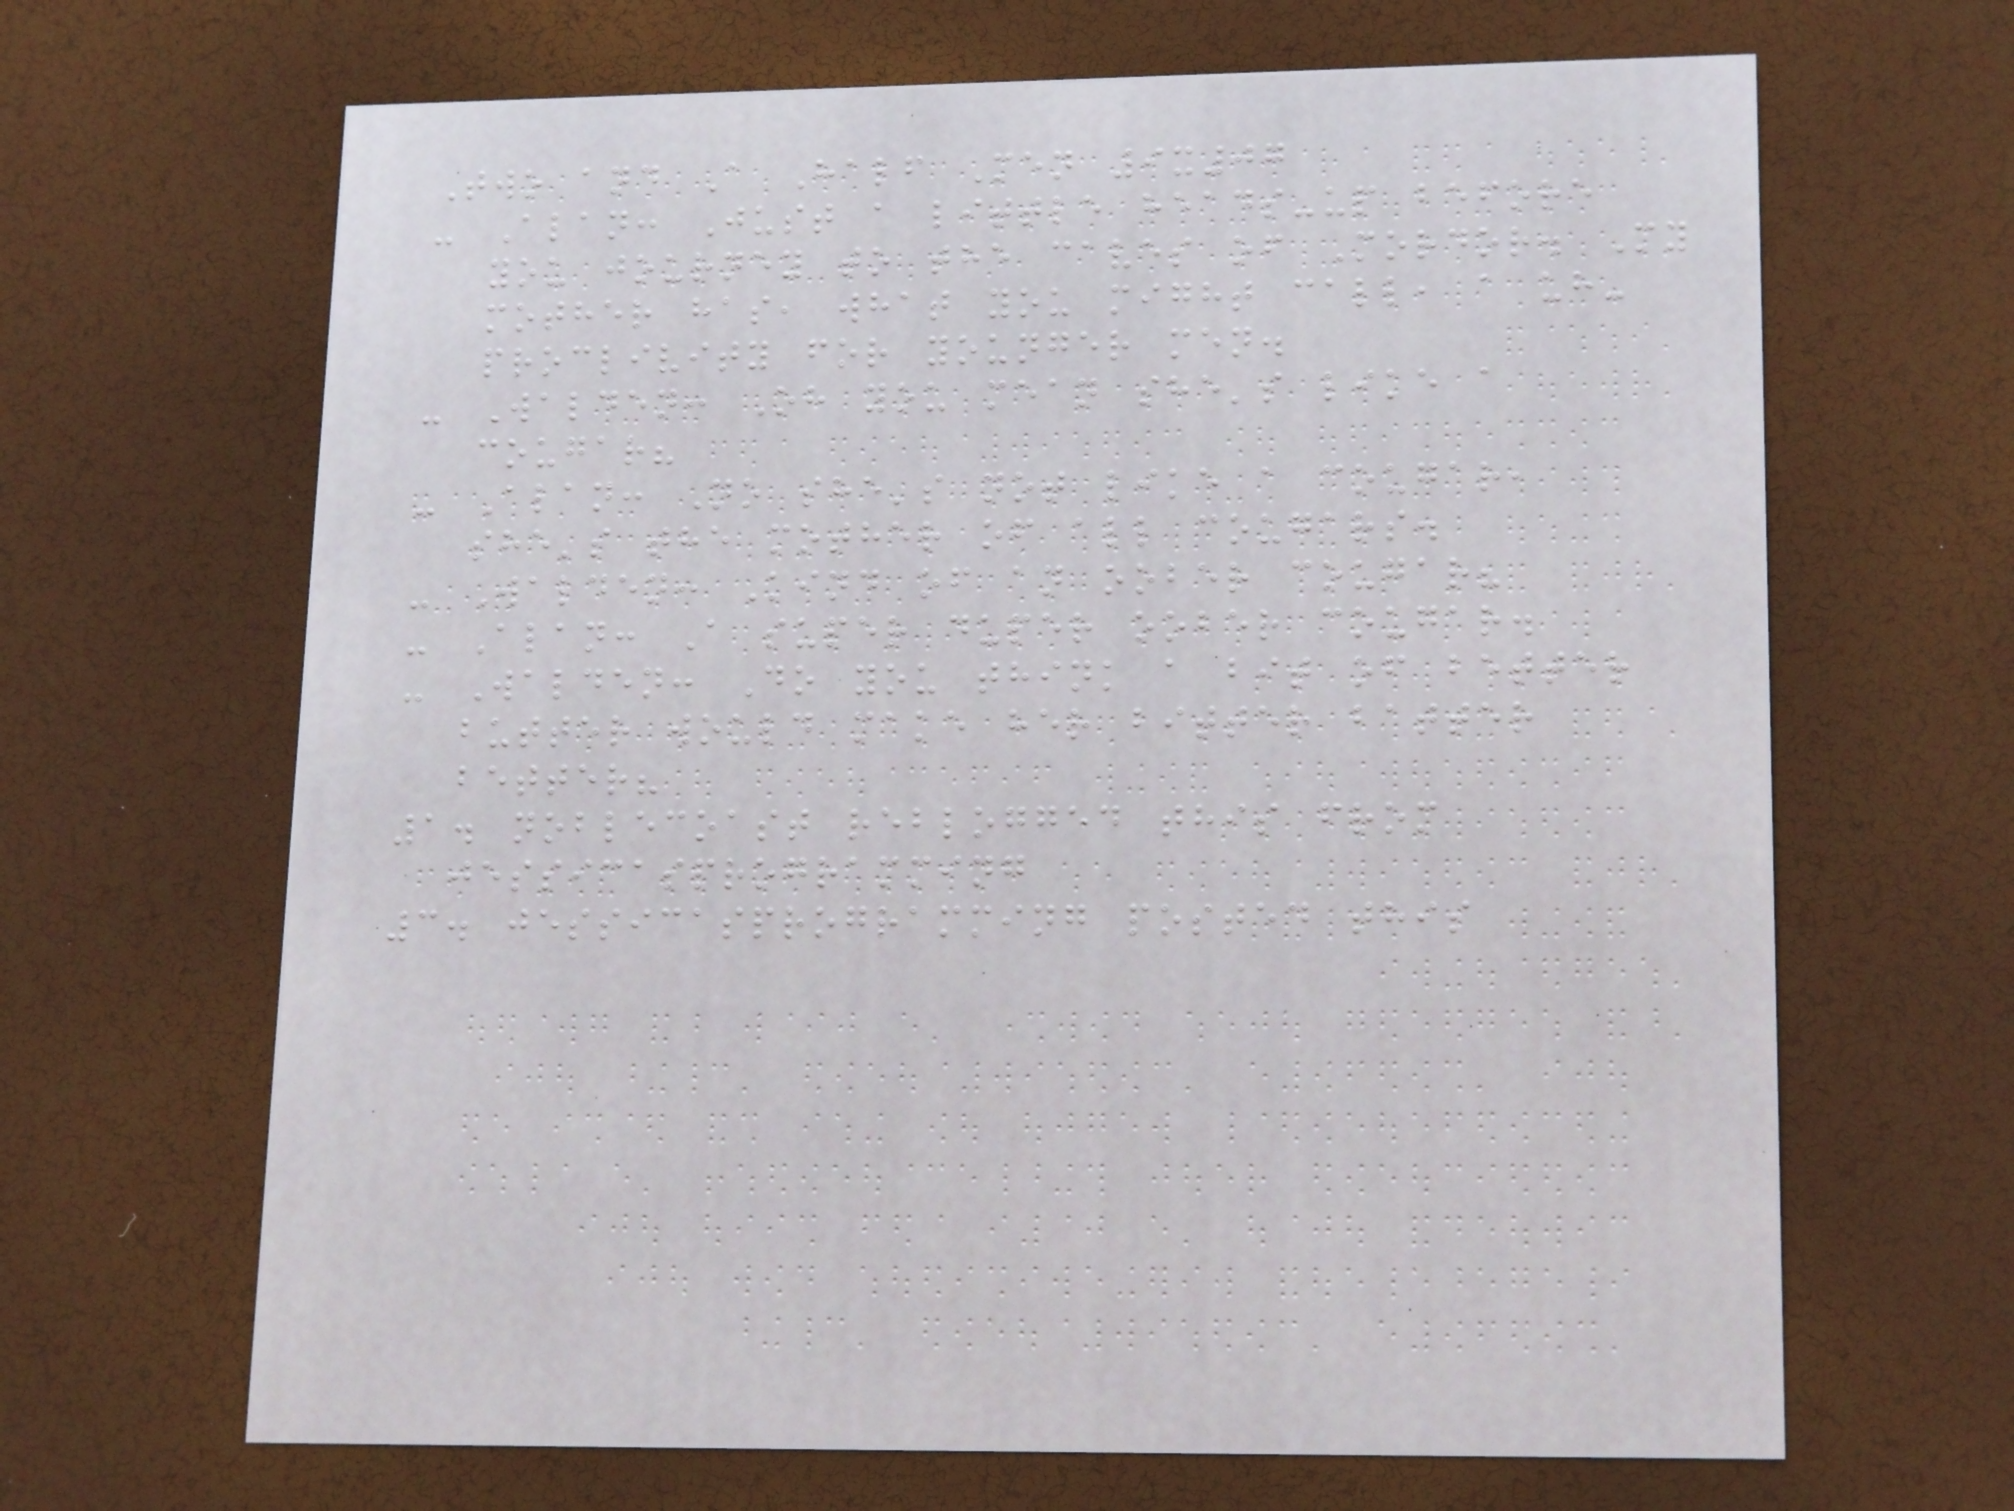Two and A Half Men 9x07
- Alan: Just a little heads-up before
you journey to the caves of Mordor. My
mother has, what you might call, a uh-
proclivity for younger men.
- Walden: Oh you mean she's like a
cougar?
- Alan: No she's not like a cougar,
she's the mother of all cougars.
- Walden: Kind of an oober cougar?
- Alan: A super duper oober cougar.
- Walden: Do you think a bit of better
butter would make her bitter batter
better?
1. noblecoast reblogged this from
jessicasprogramming
3. jessicasprogramming posted this
